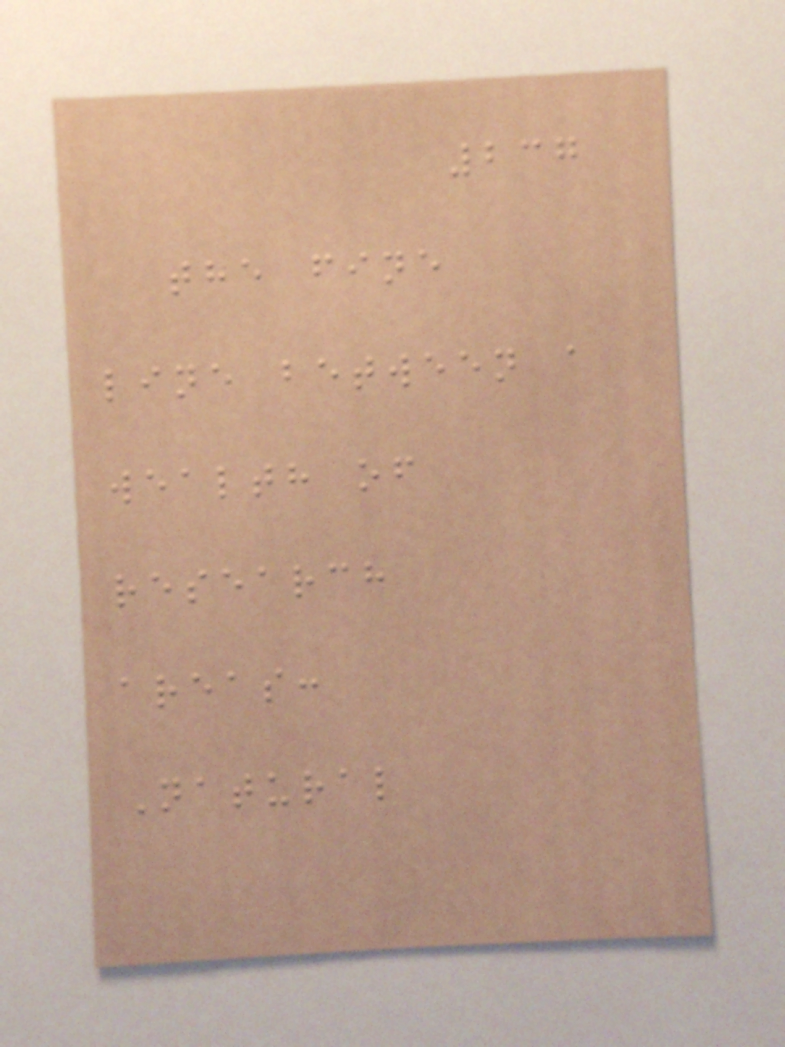237
the fine
line between a
wealth of
research
areas:
Natural
